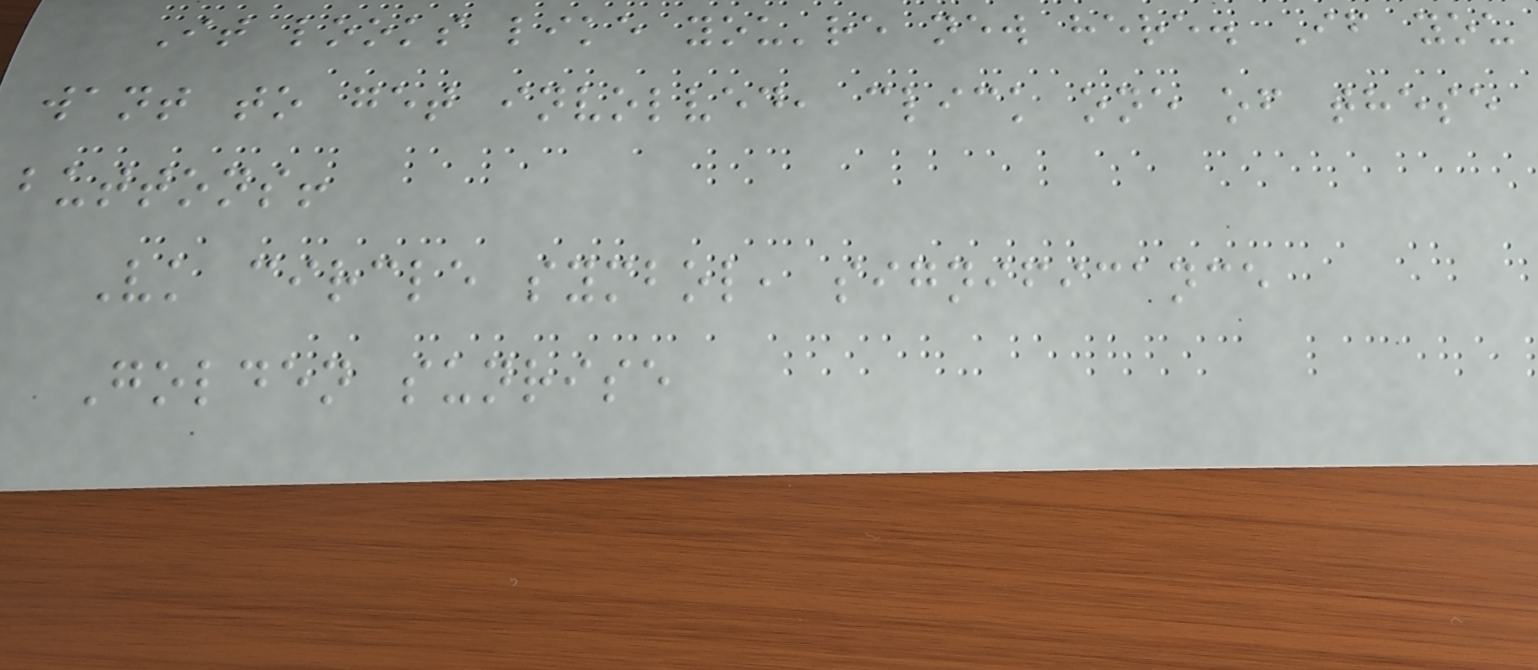It looks like you're new here. If you
want to get involved, click one of these
buttons!
Vk circle symbol, significance
Golden sunrise
